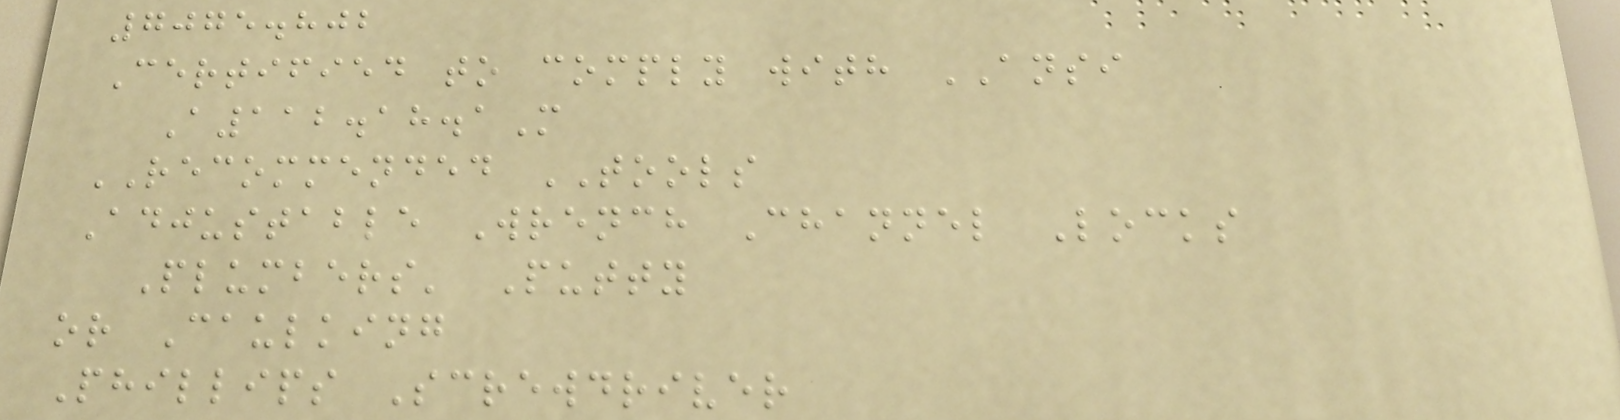7075.802
Certified to comply with ANSI
A112.18.1M
RECOMMENDED TOOLS
Adjustable Wrench Channel Locks
Plumbers' Putty
or Caulking
Phillips Screwdriver
